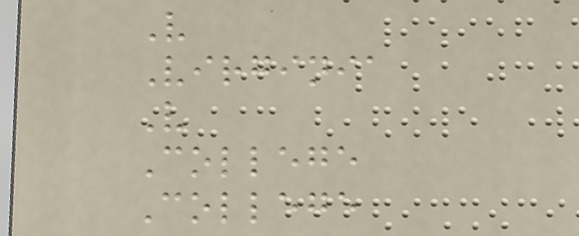V
Virginia
V
College
College
